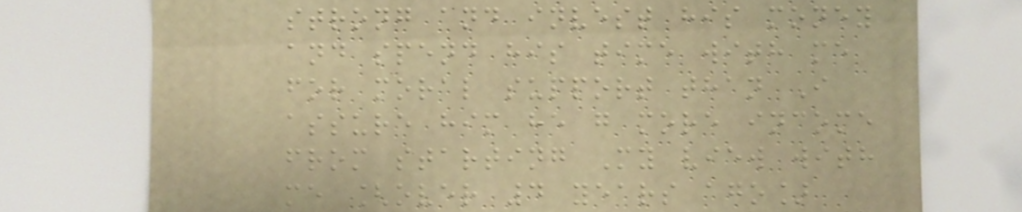strong and invest his money
and spend his time with me
for moral support than I
assure him he g more income
from starting My view with
me [over 4 years ago]
